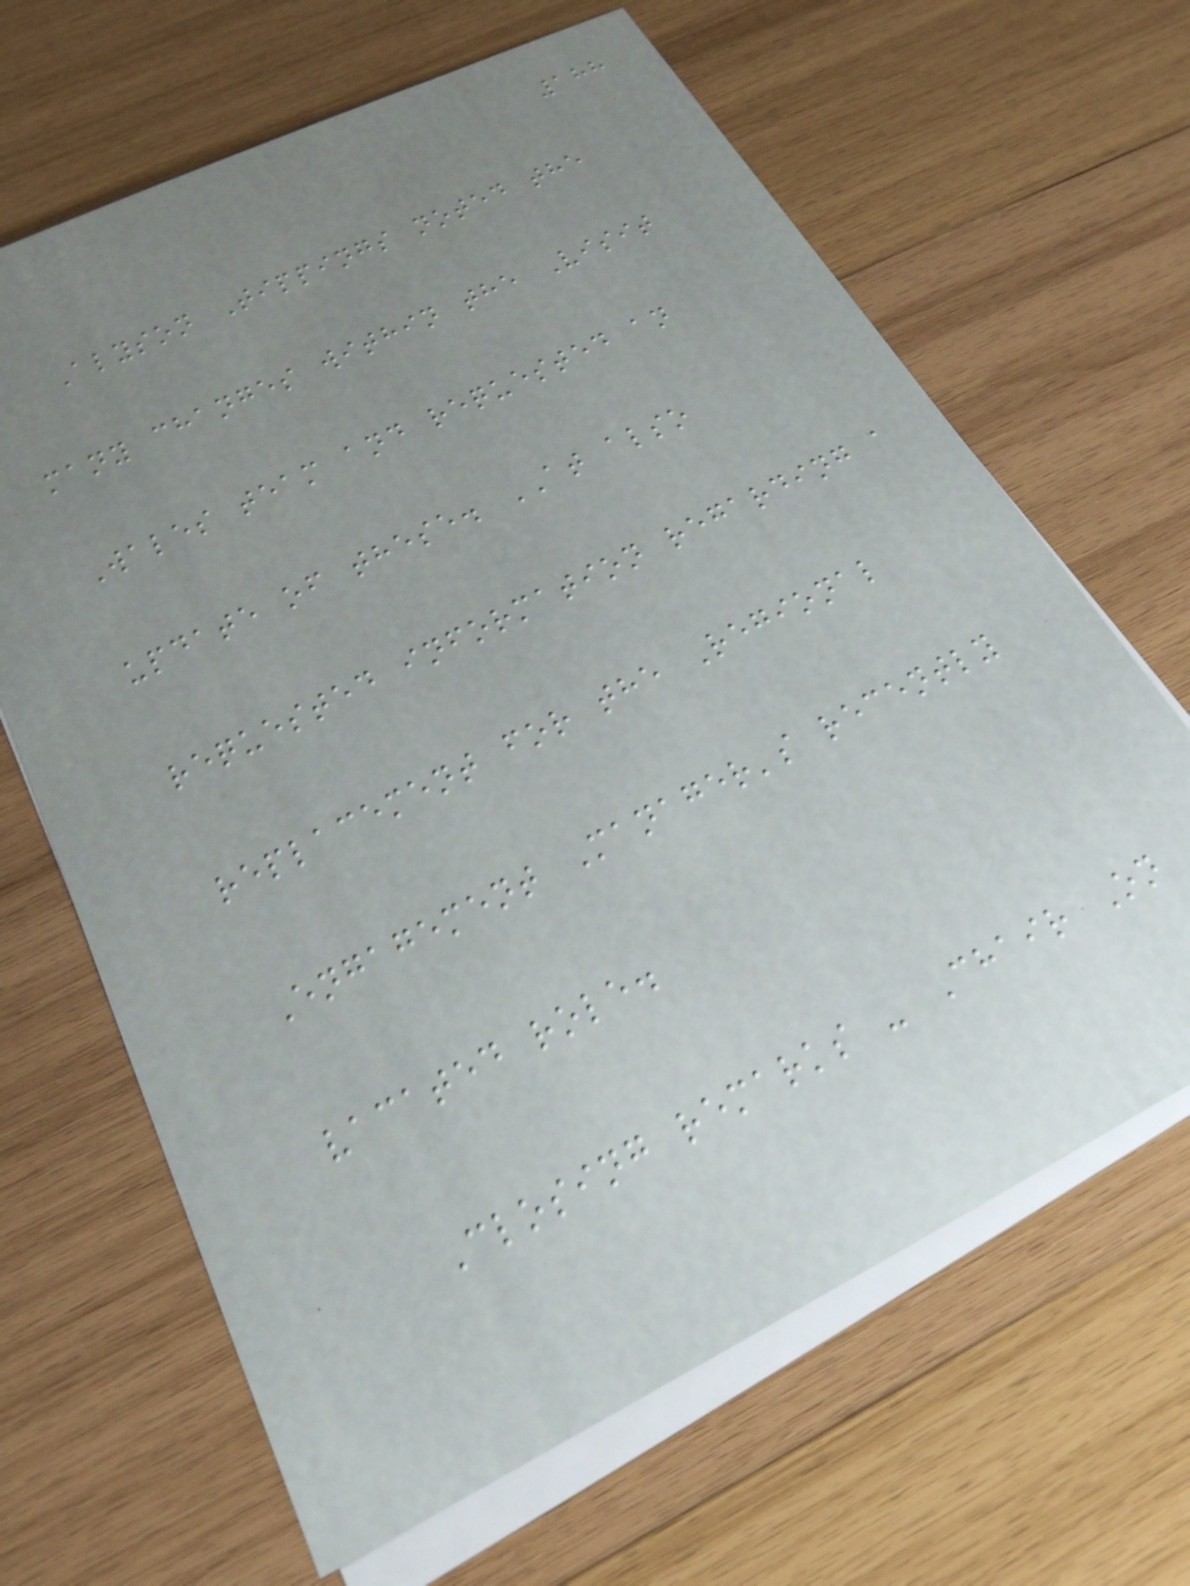188
Alyson Tippings noted the
many changes within the Visit
Wales team and requested an
update of these. AT also
requested information regarding a
replacement for the Regional
Engagement Manager's recently
vacated role.
Closing remarks - Chair On
